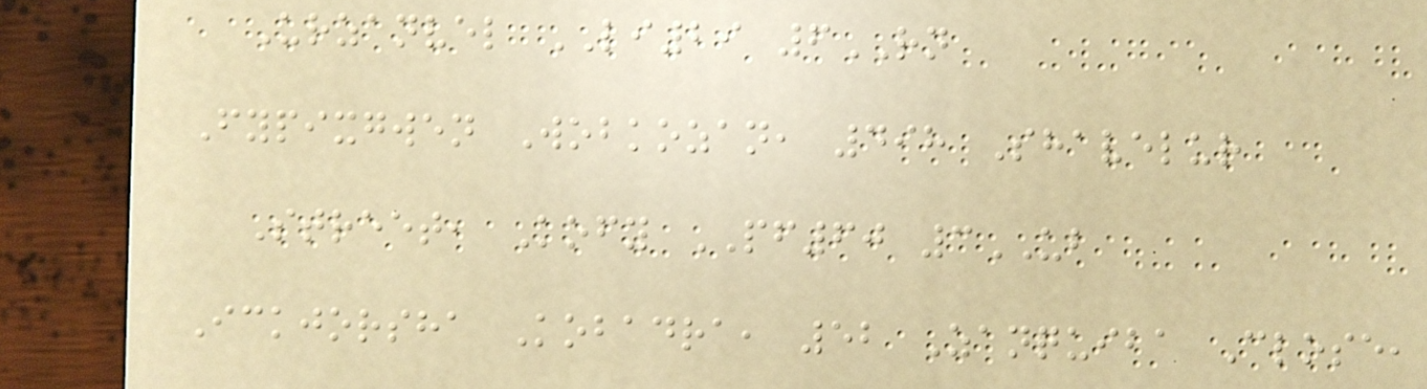Urzanvel LI29 6RN
Fypixgwen Wobkozan, 498 Shavelur
Street, Kofy PF60 3UB
Ickjorsha Kobadra, 52 Zanquiba Close,
